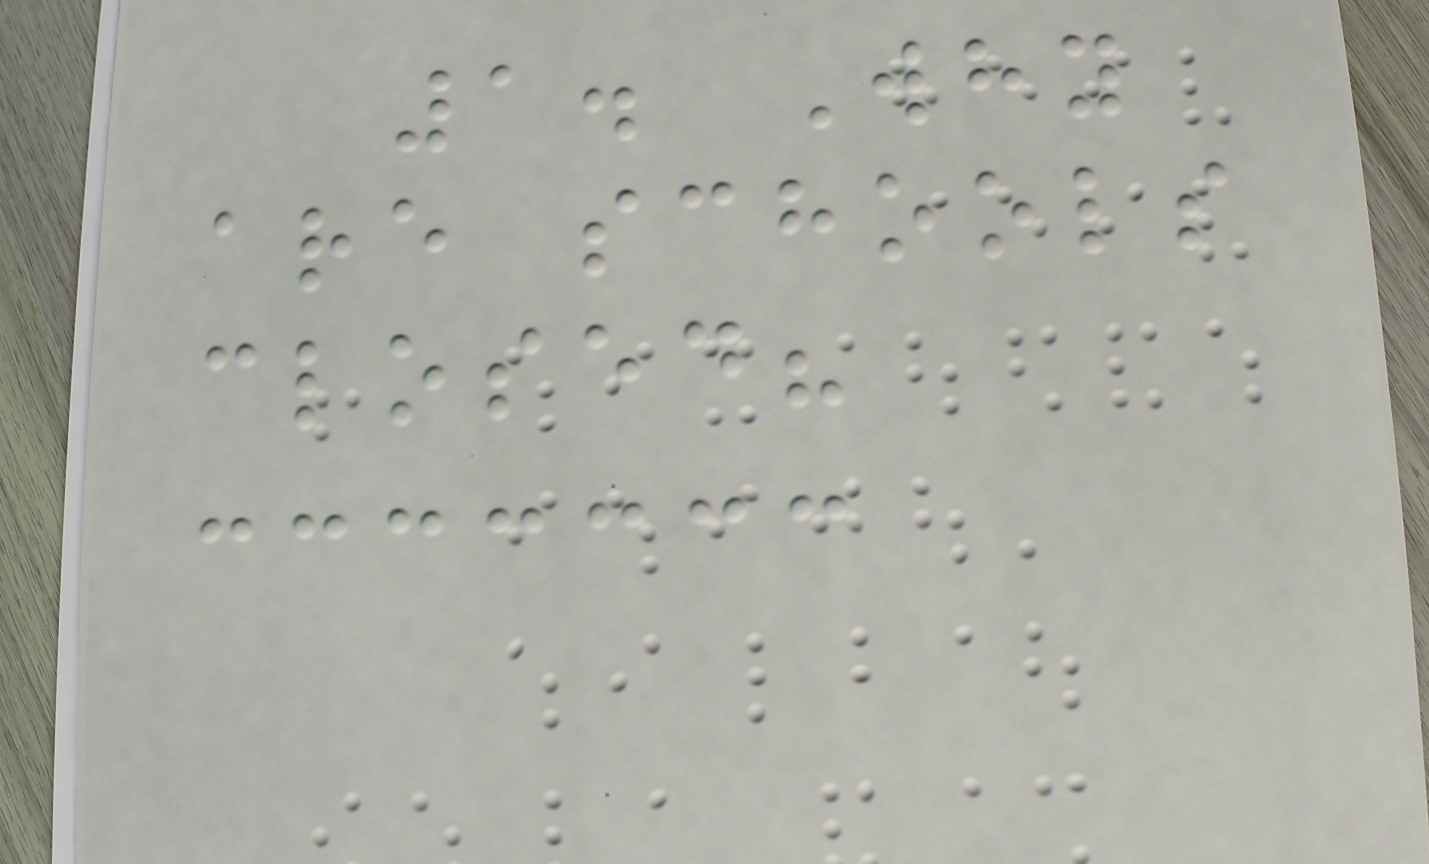1. Why
are schools
closed?
